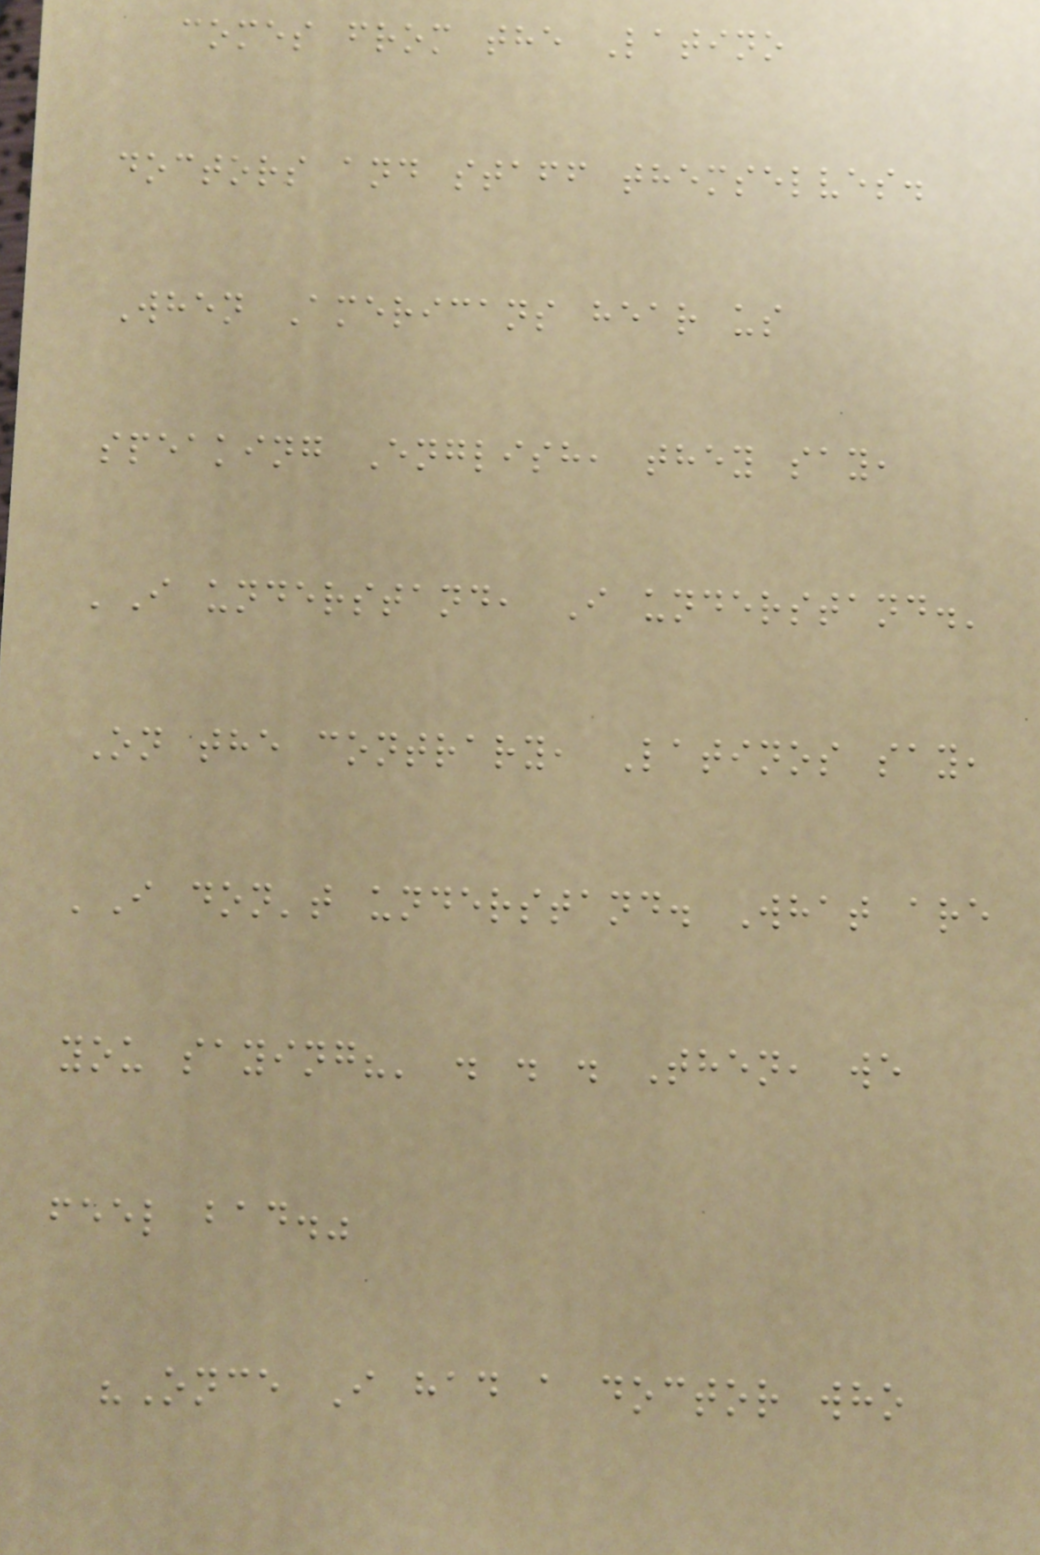comes from the Latino
doctors and staff themselves.
When Americans hear us
speaking English, they say,
'I understand, I understand.'
On the contrary, Latinos say,
'I don't understand. What are
you saying?' . . . Then, we
feel bad."
"Once I had a doctor who
